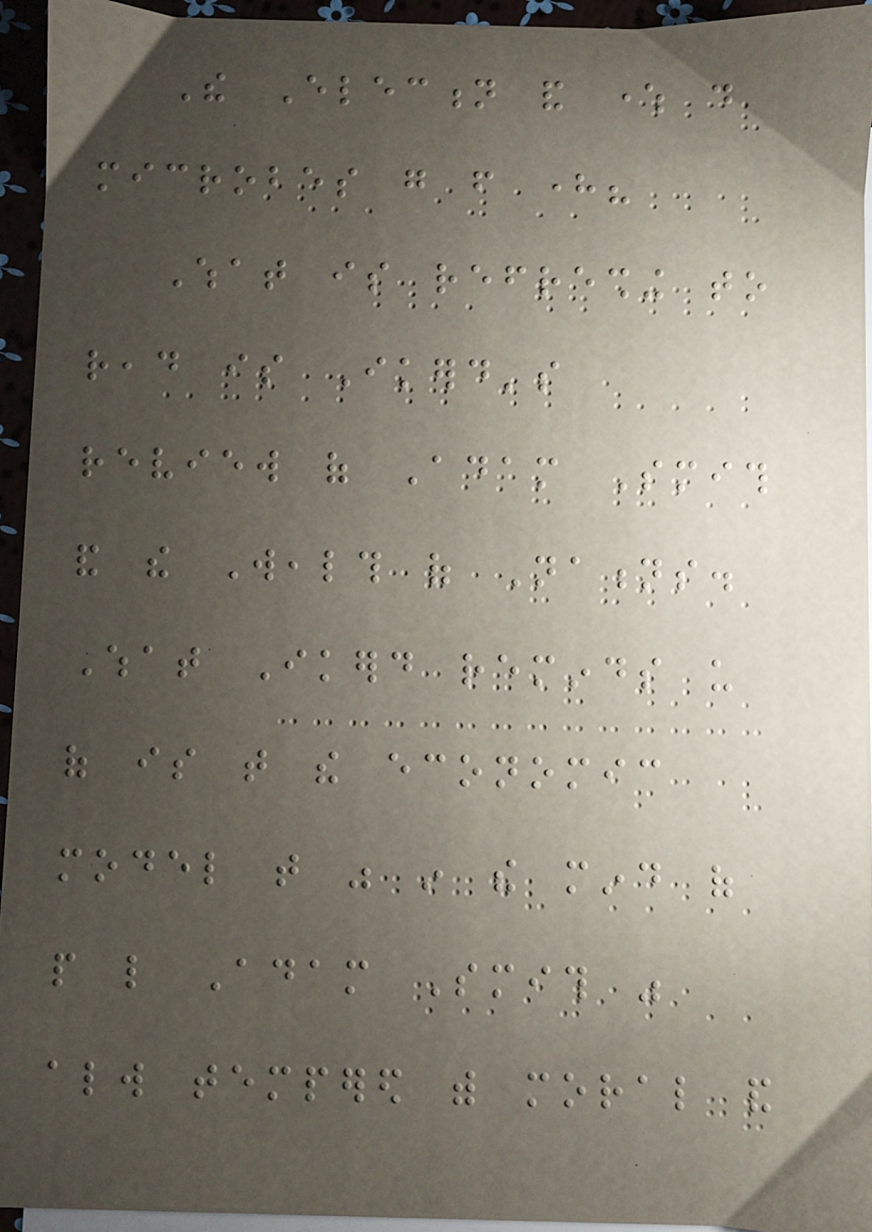The Election and where do
microbes go from here?
What is refreshing to
read is Ikerd's
review of Adam Smith
and the Wealth of Nations.
What Ikerd reminds us
of is that the economic
model that was in the mind of
people like Adam Smith was
always tempered with moral and
